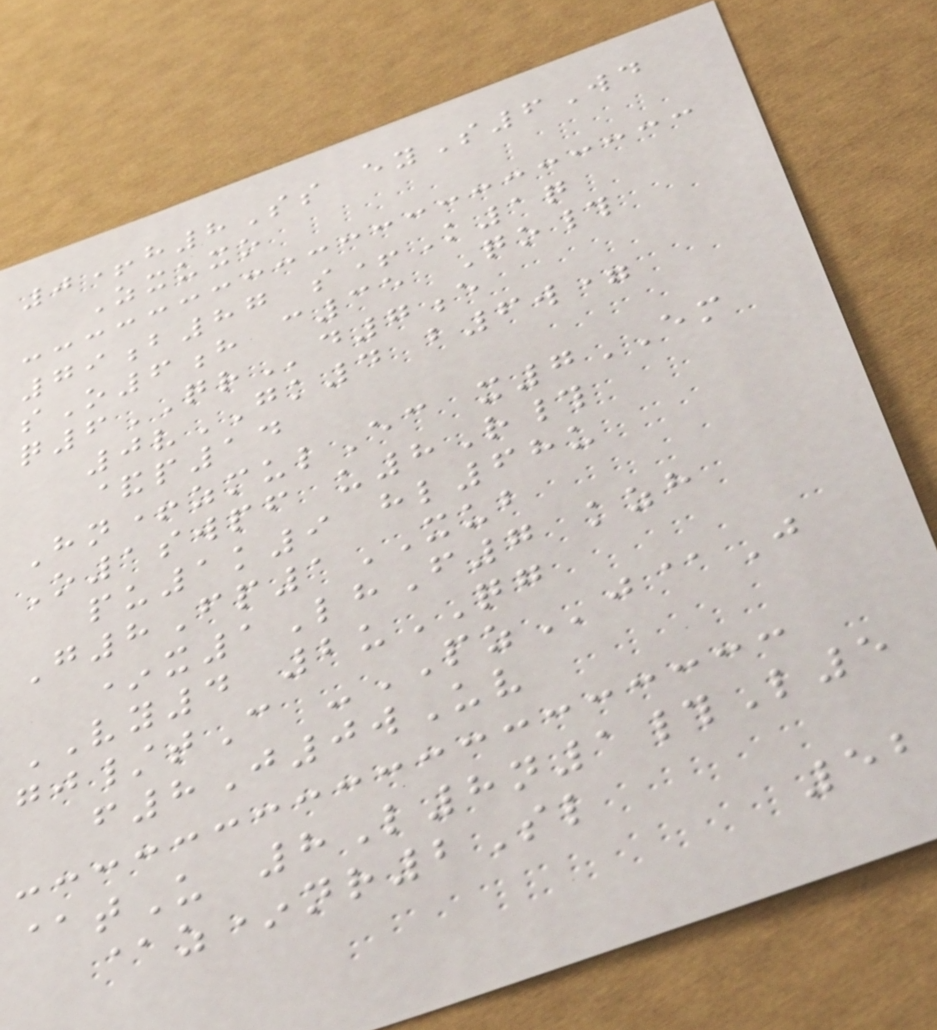0+h8Ss eyS6Wd
Zxuxo
79b87 s+K1q
sO6h c35 Qo#
q6QRd7e
0vGK4 b6w=
&p14
Hn+zmulEc x7EM
O1swpf u8R#
pu1k9 hl68u
G8Fp1XUB
*x1LhF7 kzh
VY4 2uQG
gj/tC -PZj@J
f8J0wUv
@tU 8L8n1#L5
@z*nr2Sl
52
